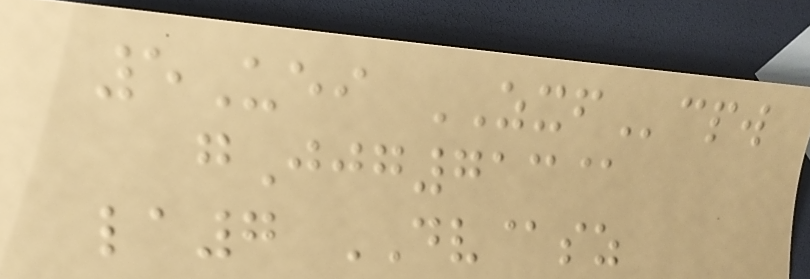5Uei ZXFcpw
gJjg713@
la7 DV@sz
